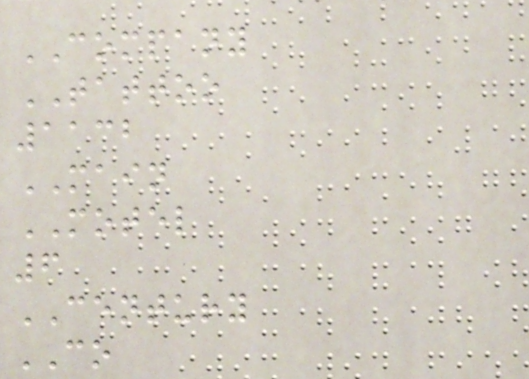COMPANY
TATTOO
1132
MAIN
MOTEL
6
CENTURY
CO
